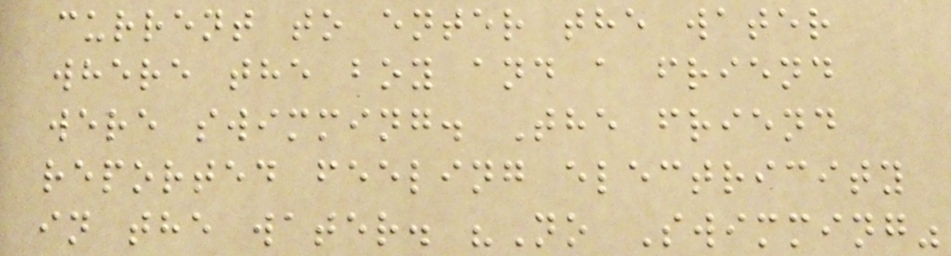current to enter the water
where the boy and a friend
were swimming. The friend
reported feeling electricity
in the water. "No Swimming"
